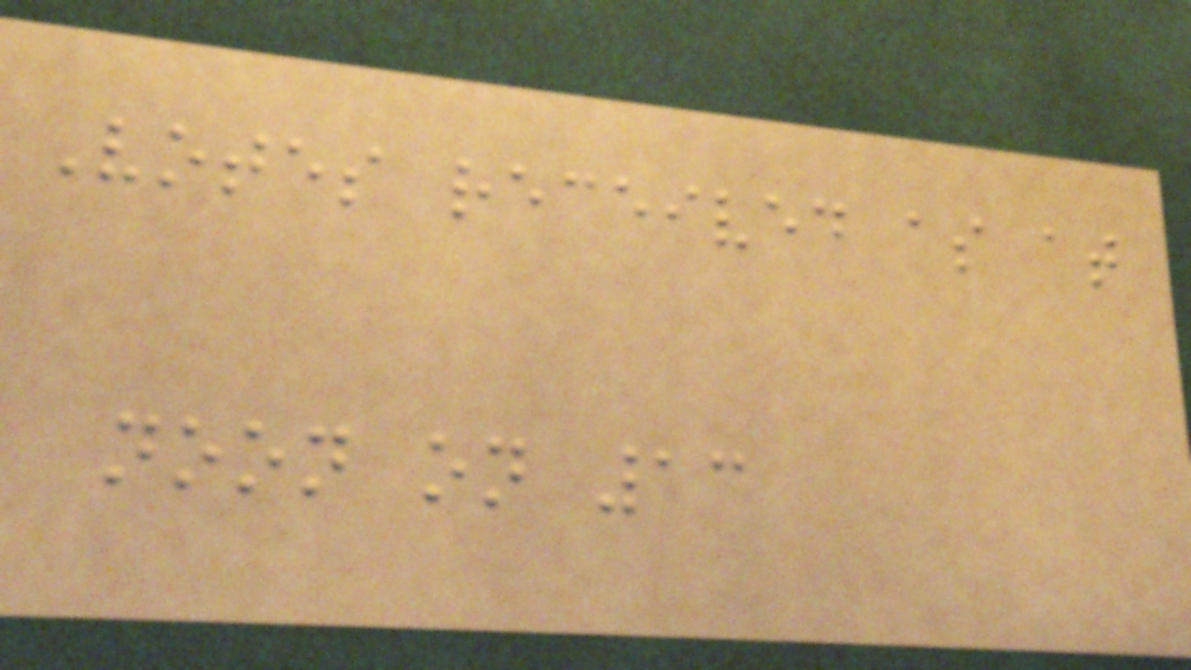Votes received as at
noon on 13
